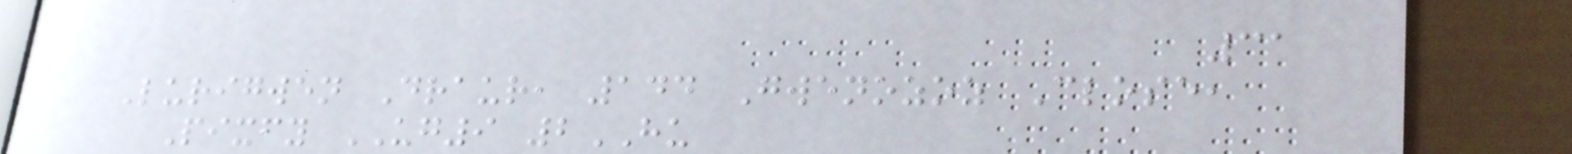31
Lurigwen Draur, 144 Gwenozoz Close,
Pixfy UG9 2HU
